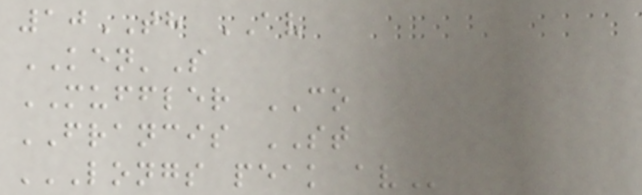10TH AV
KEN'S
MUFFLER CO
FRANCIS ST
LONGS PEAK AV
